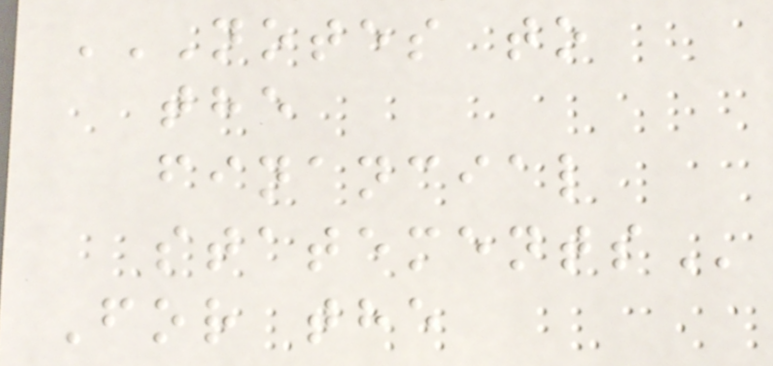NOTES TO
THE
FINANCIAL
STATEMENTS
For the
